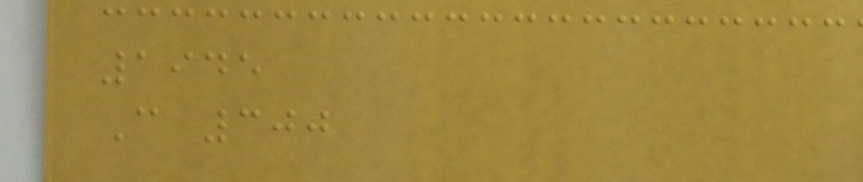1945
C 300
